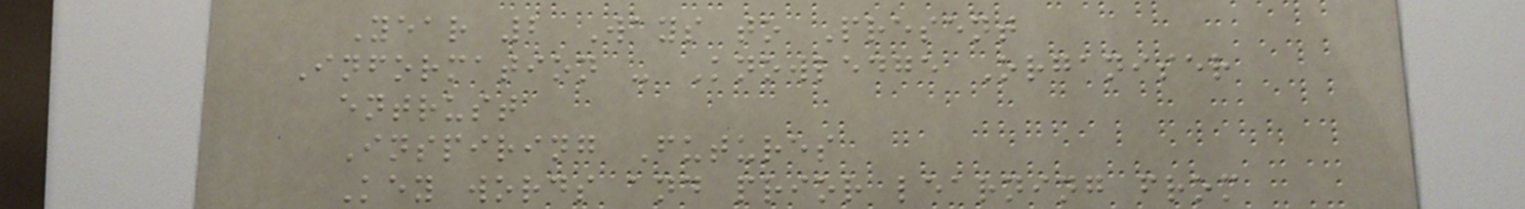Year 2 Ways to Present
Information - Knowledge Organiser
entrust
Inspiring Futures
Key words and prior learning from
